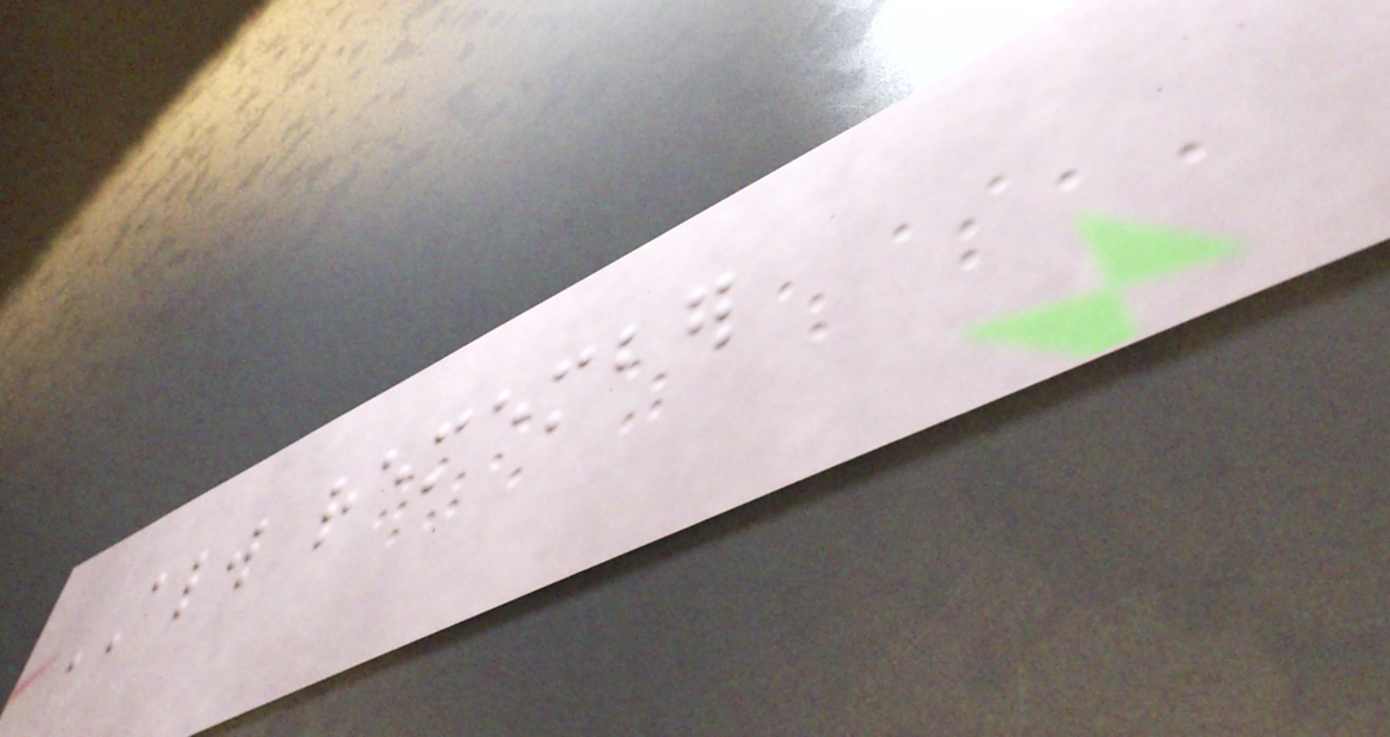ALWAYS remember
